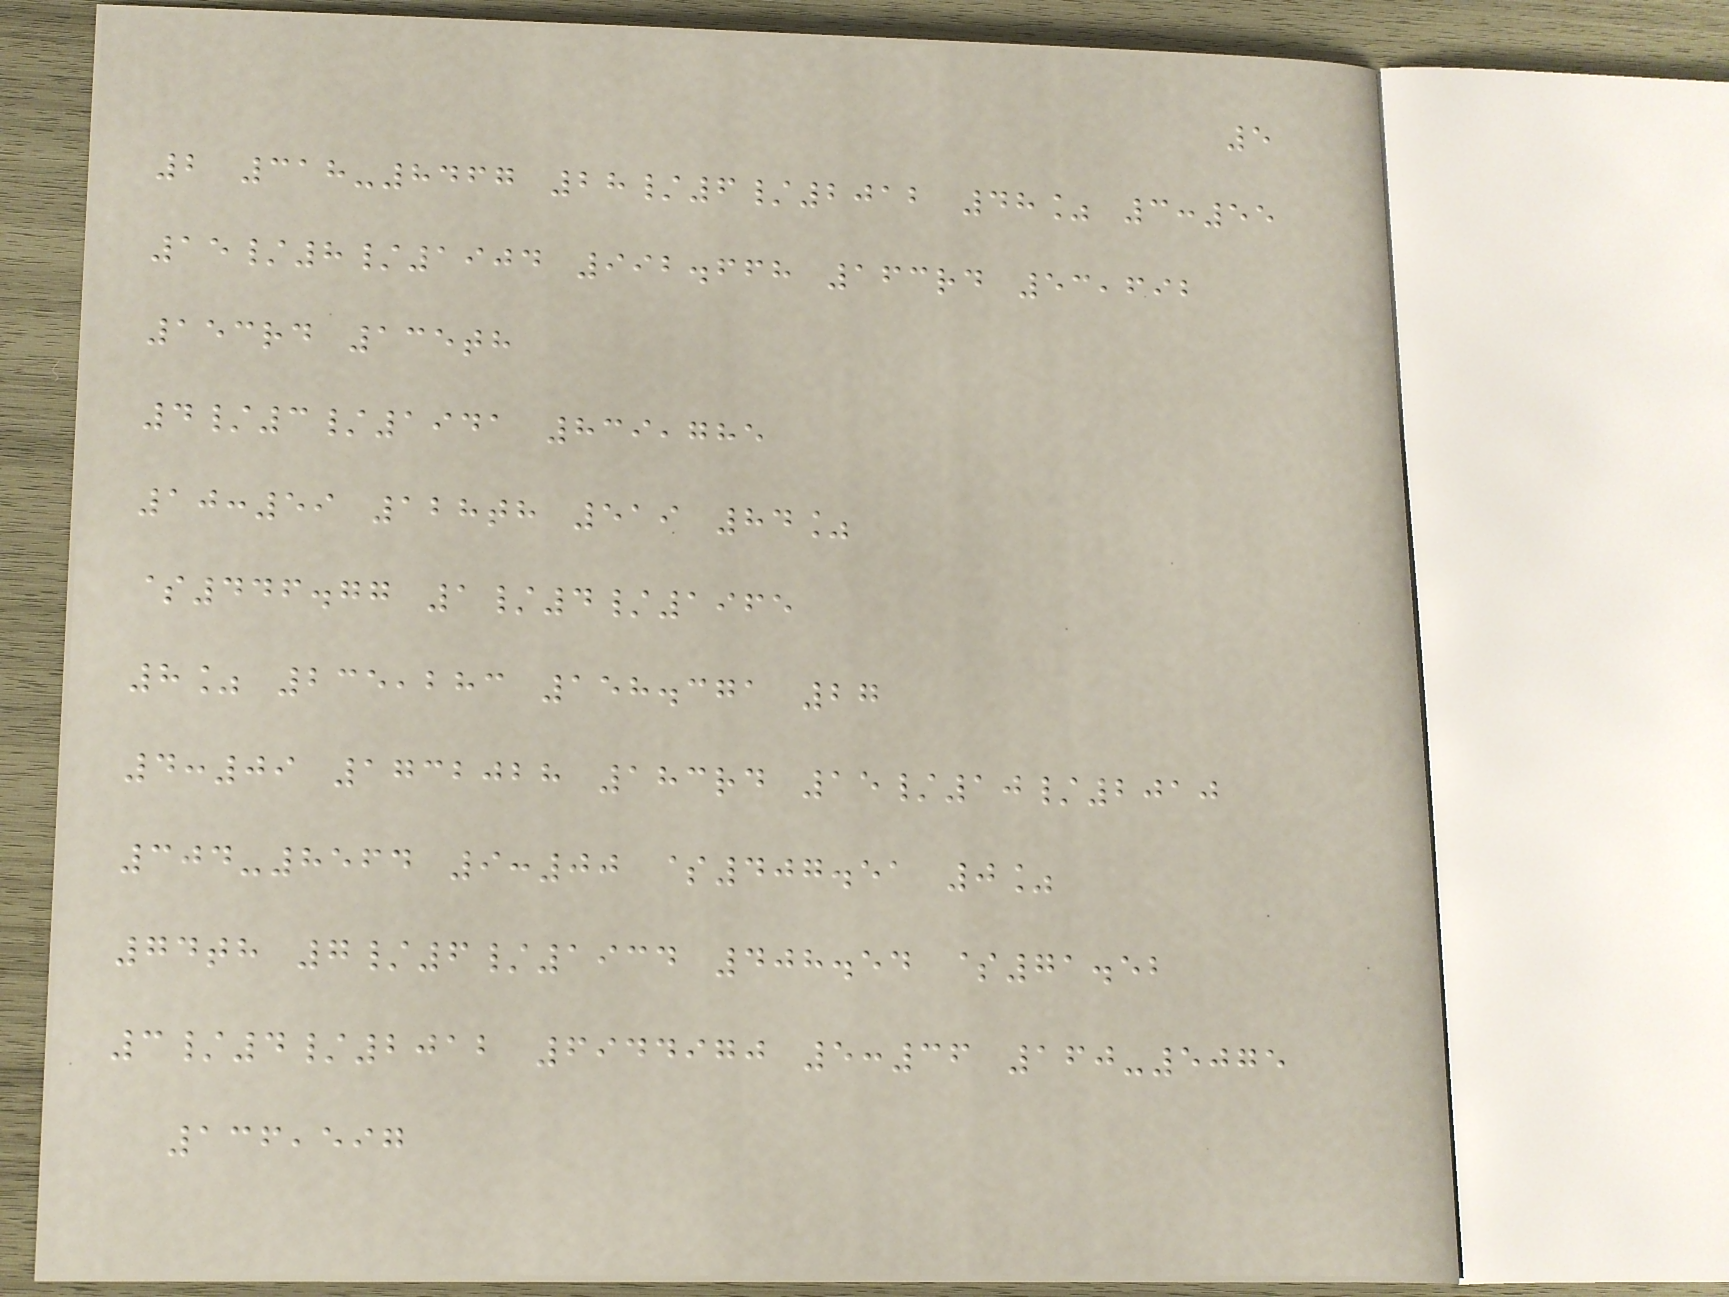5
2 318-8467 28/6/2012 48% 3:55
15/8/1904 992.668 163rd 53,692
153rd 135th
4/3/1941 839,785
10:59 128th 519 84%
$446.77 1/4/1965
8% 235,283 158.371 27
4:09 1732028 183rd 15/10/2010
304-8564 9:00 $407.51 0%
74th 7/6/1934 408.54 $71.52
3/4/2012 6944970 5:36 160-5075
136,597
